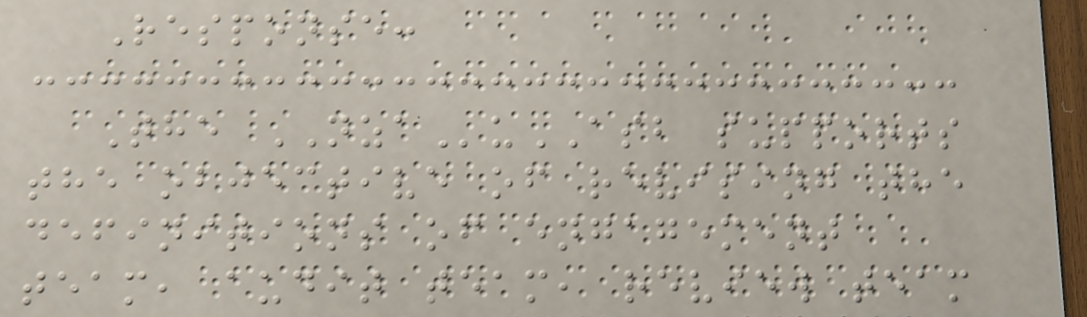Response:
The NZAuASB supports
the objective of revising the
definitions of engagement
team, audit team, review team
